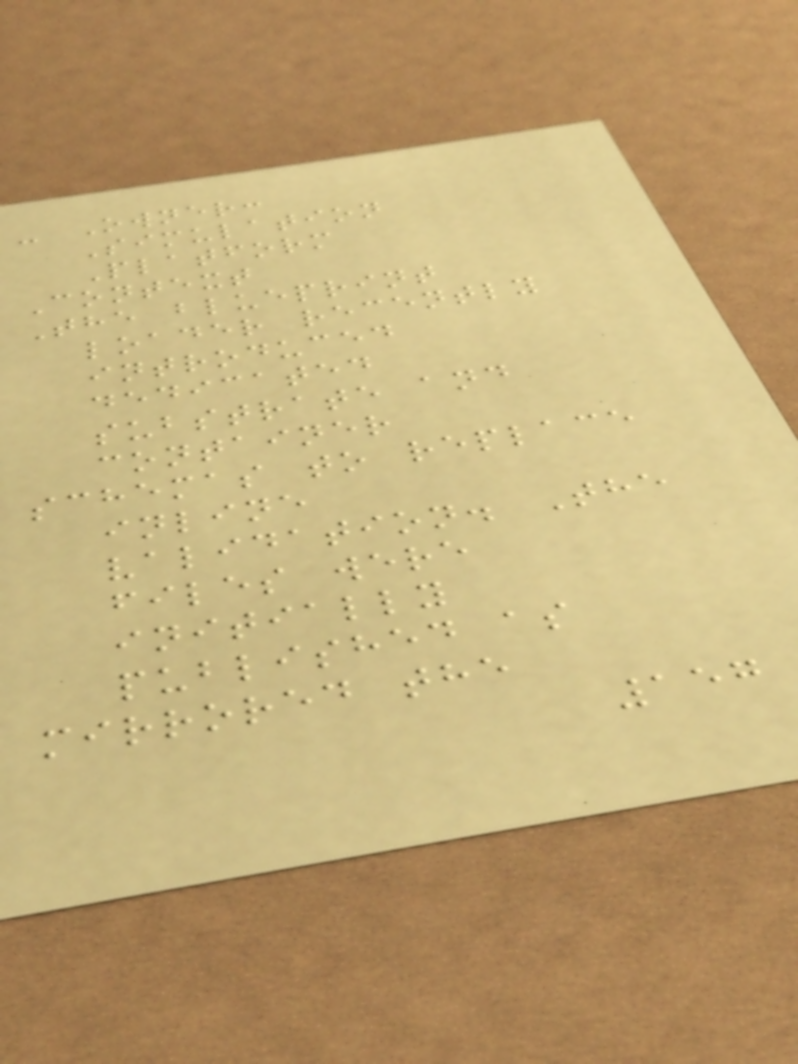- Owner:
Simulation
Platform
Context
The blueprint
loader recently
introduced
dedicated
substrate and
container
schemas to replace
inline
validation. The
files were
initially
published as
mirrored the
157
